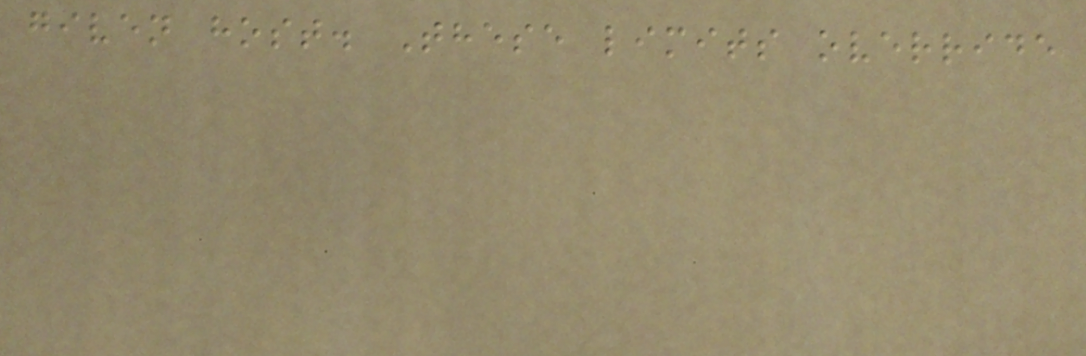given host. These limits override
